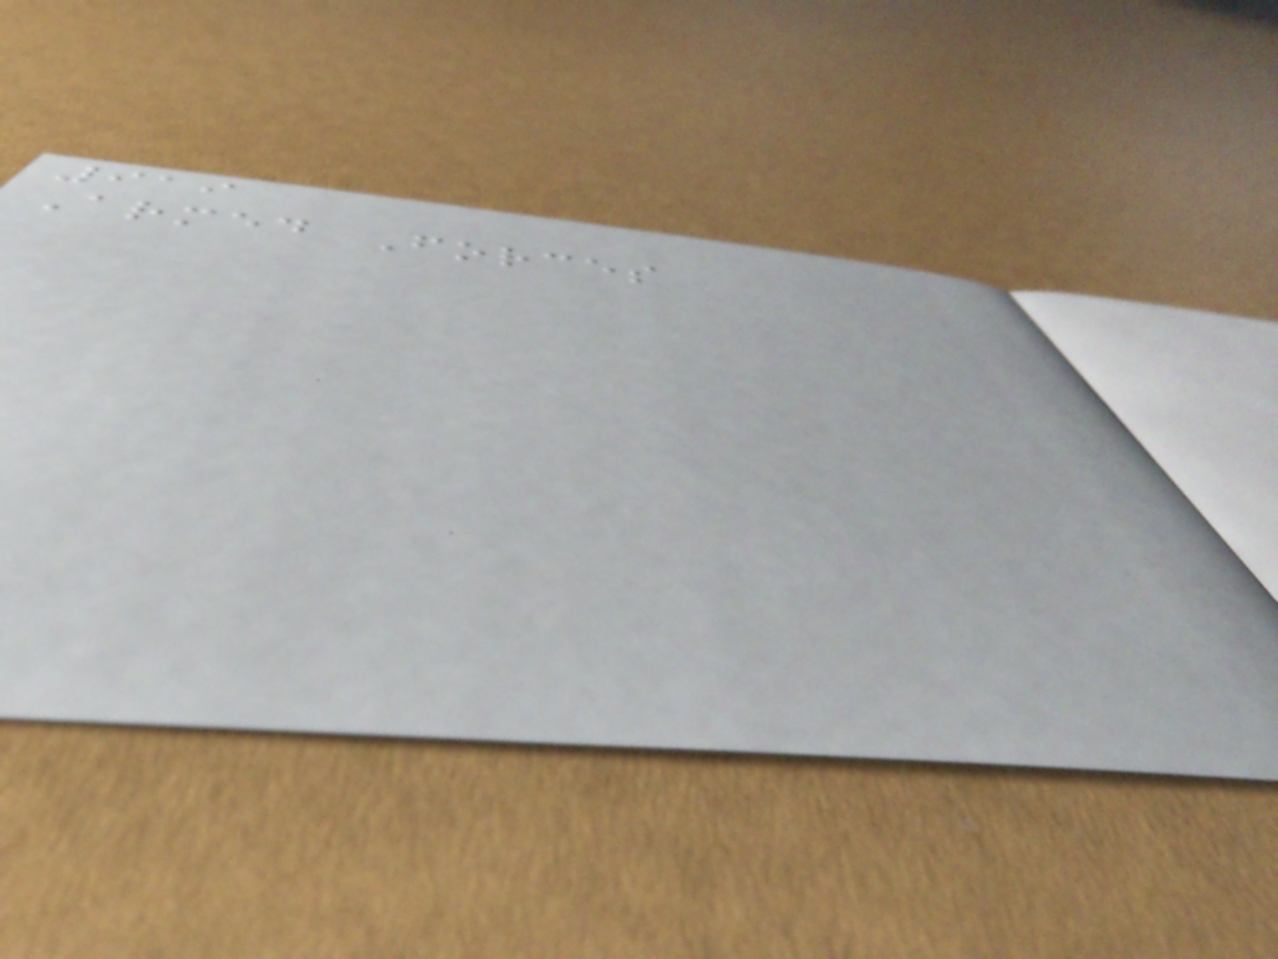919
Armed Forces
